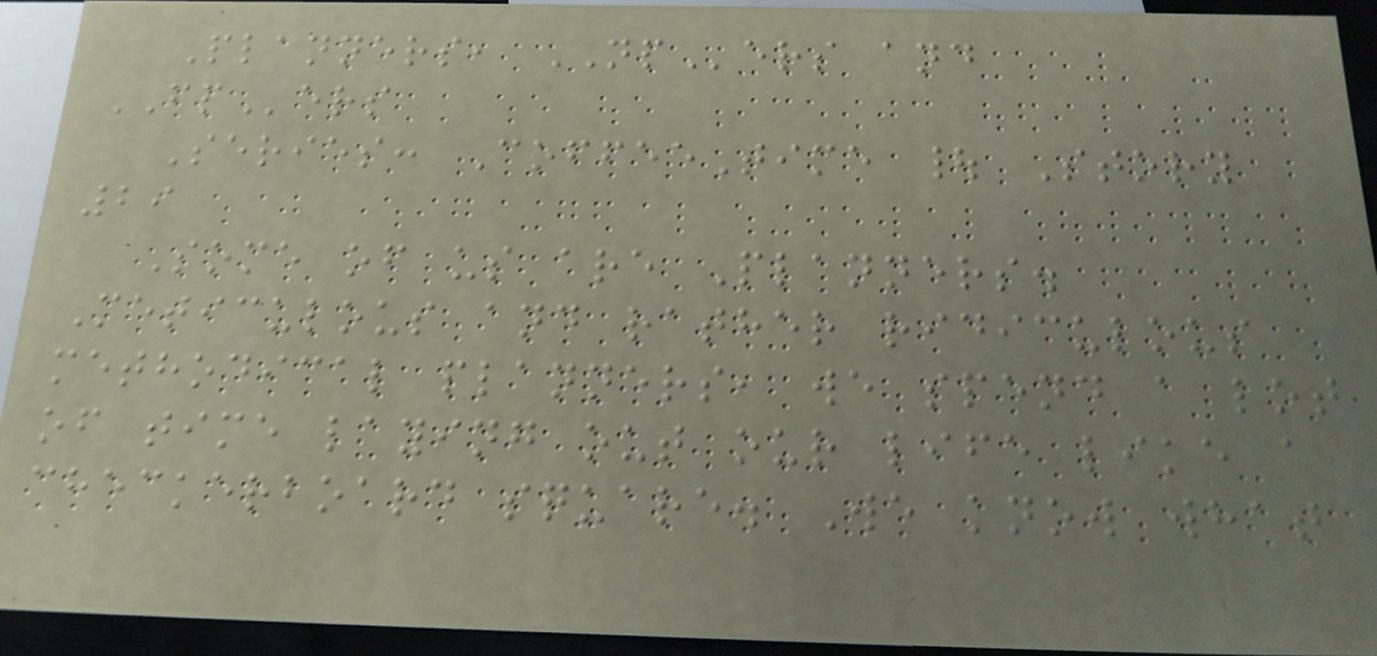Planners, NPers and
FPers
Series: CoffeeTime | Story
29
Some of us are Planners.
Meticulous and rather ridiculous
methodical planners, we spend a lot
of time laying out our life like a
checkerboard square. We know what
